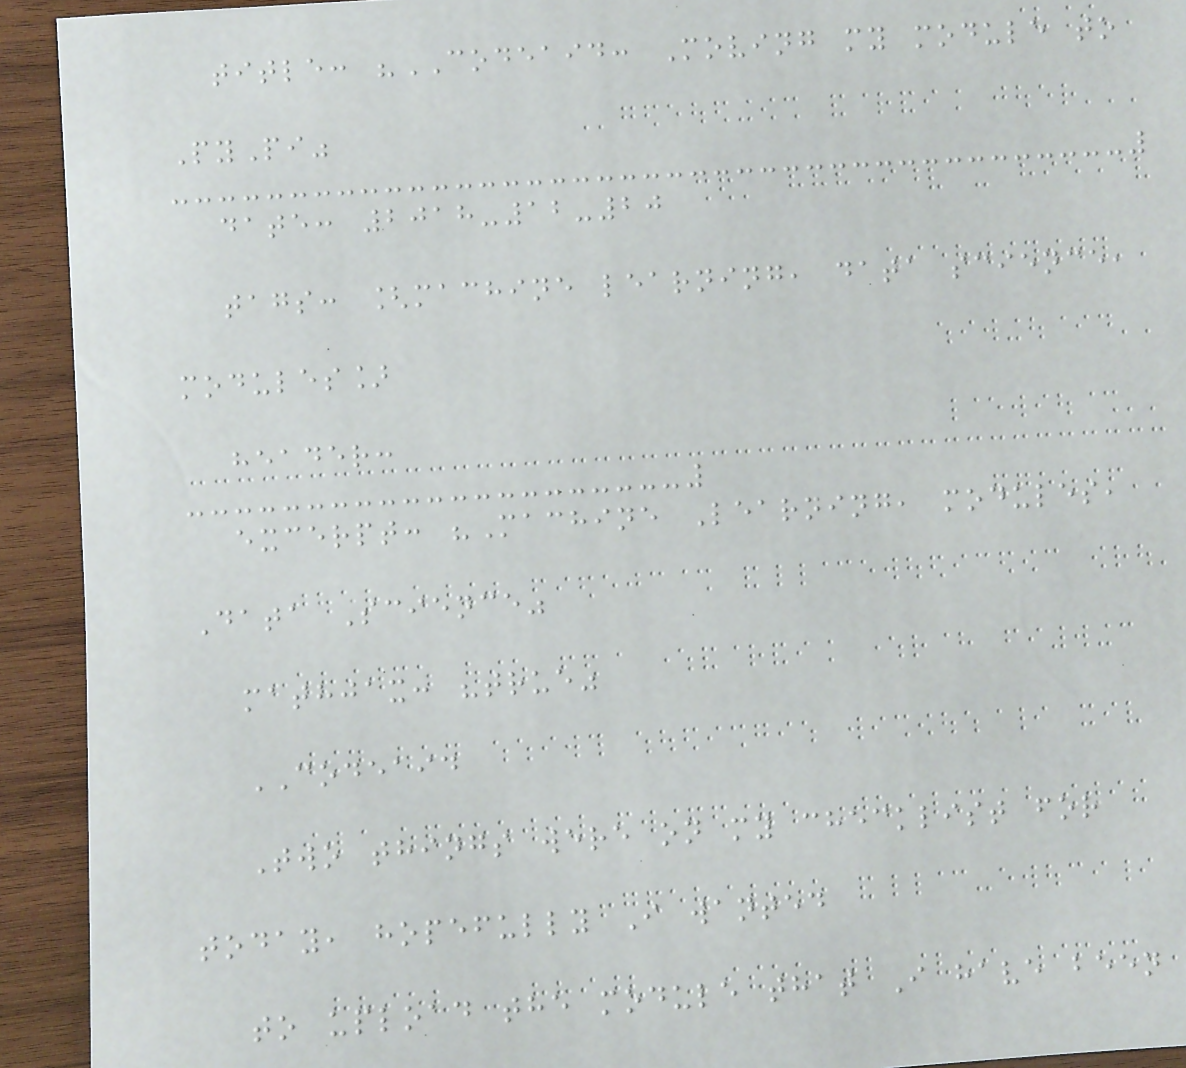title: "CODEAID: Moving my module to
PyPi"
date: 2018-12-20
tags: [machine learning, data science,
modules]
header:
excerpt: "Machine Learning, modules,
Data Science"
mathjax: "true"
CODEAID
Two things were on my checklist for
today, hopefully I wanted
to upload the module that I have been
